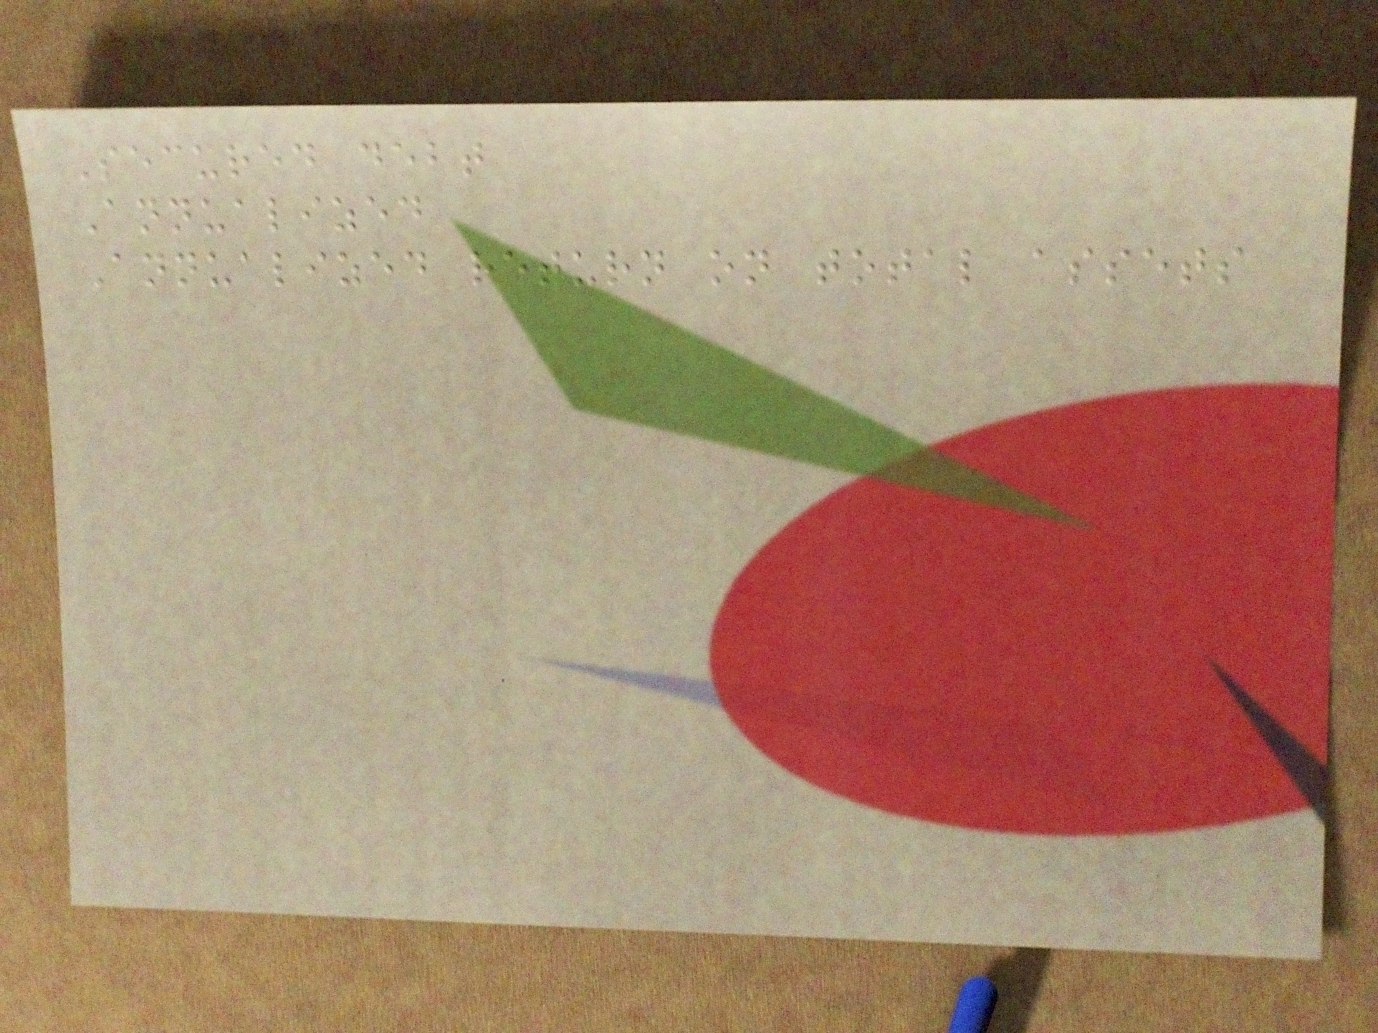Secured debt
Annualized
Annualized return on total assets
